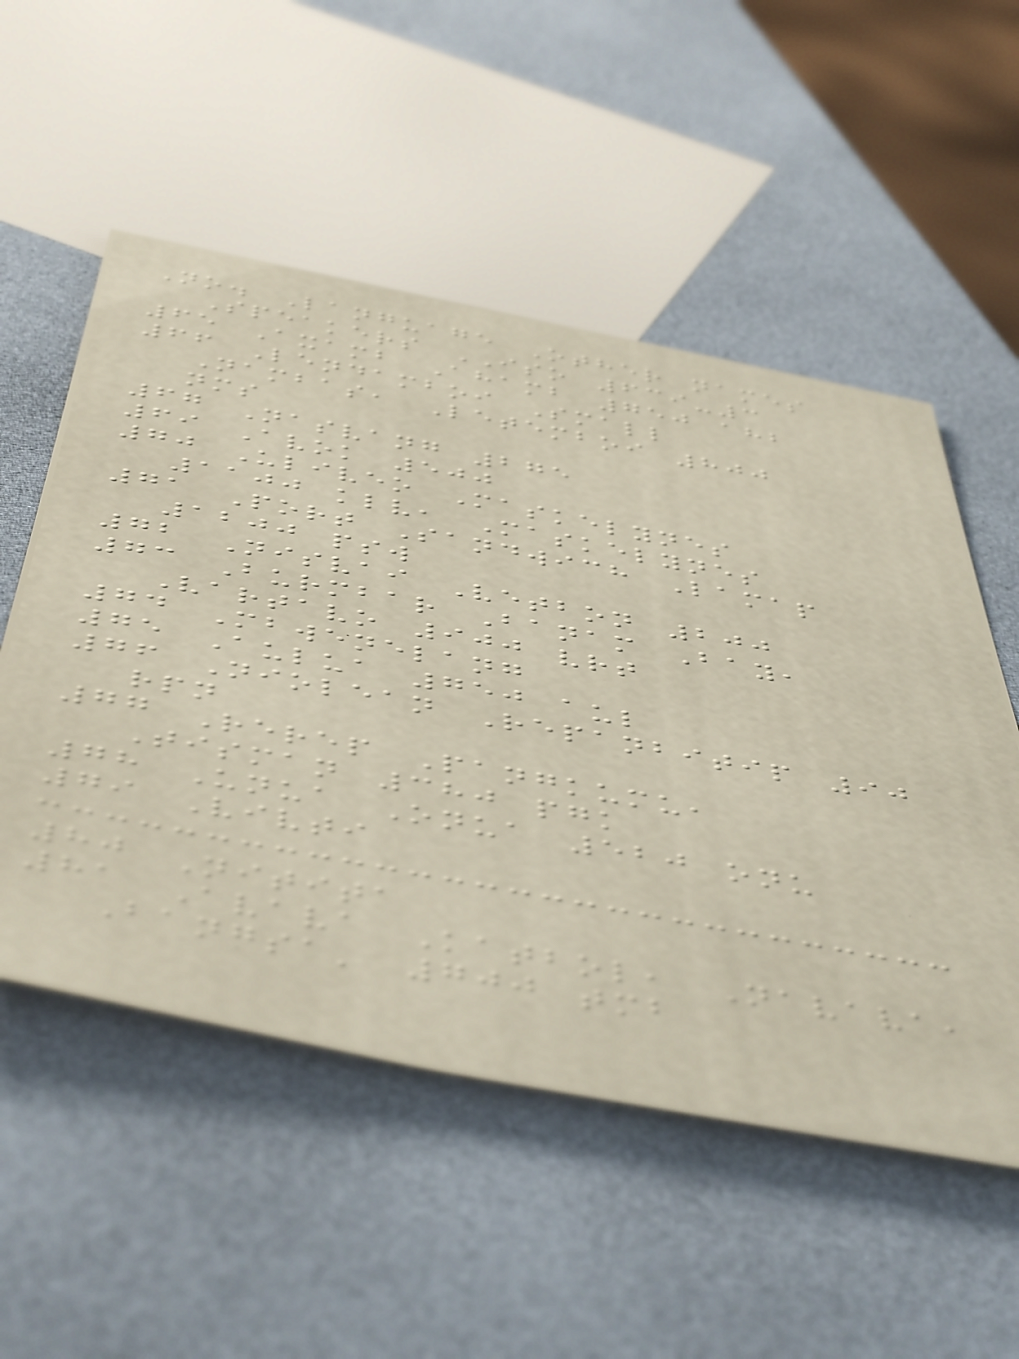No. Language Other names
Speakers ISO 639-3
65 Axamb Ahamb 750 ahb
66 Lendamboi Small
Nambas, Letemboi 800
nms
67 Nasvang 275
69 Avok 500
70 Uliveo Maskelynes
1100 klv, Maskelynes
71 Port Sandwich Lamap
1200 psw
72 Nisvai Vetbon 200
73 Burmbar Banam Bay,
Vartavo 900 vrt
74 Mbwenelang
75 Aulua 750 aul
76 Niolean Repanbitip 90
rpn
77 Rerep Pangkumu,
Tisman 380 pgk
78 Unua Onua 520 onu
79 Vivti
80 Nitita
81 Avava Katbol, Navava,
Bangsa' 700 tmb
